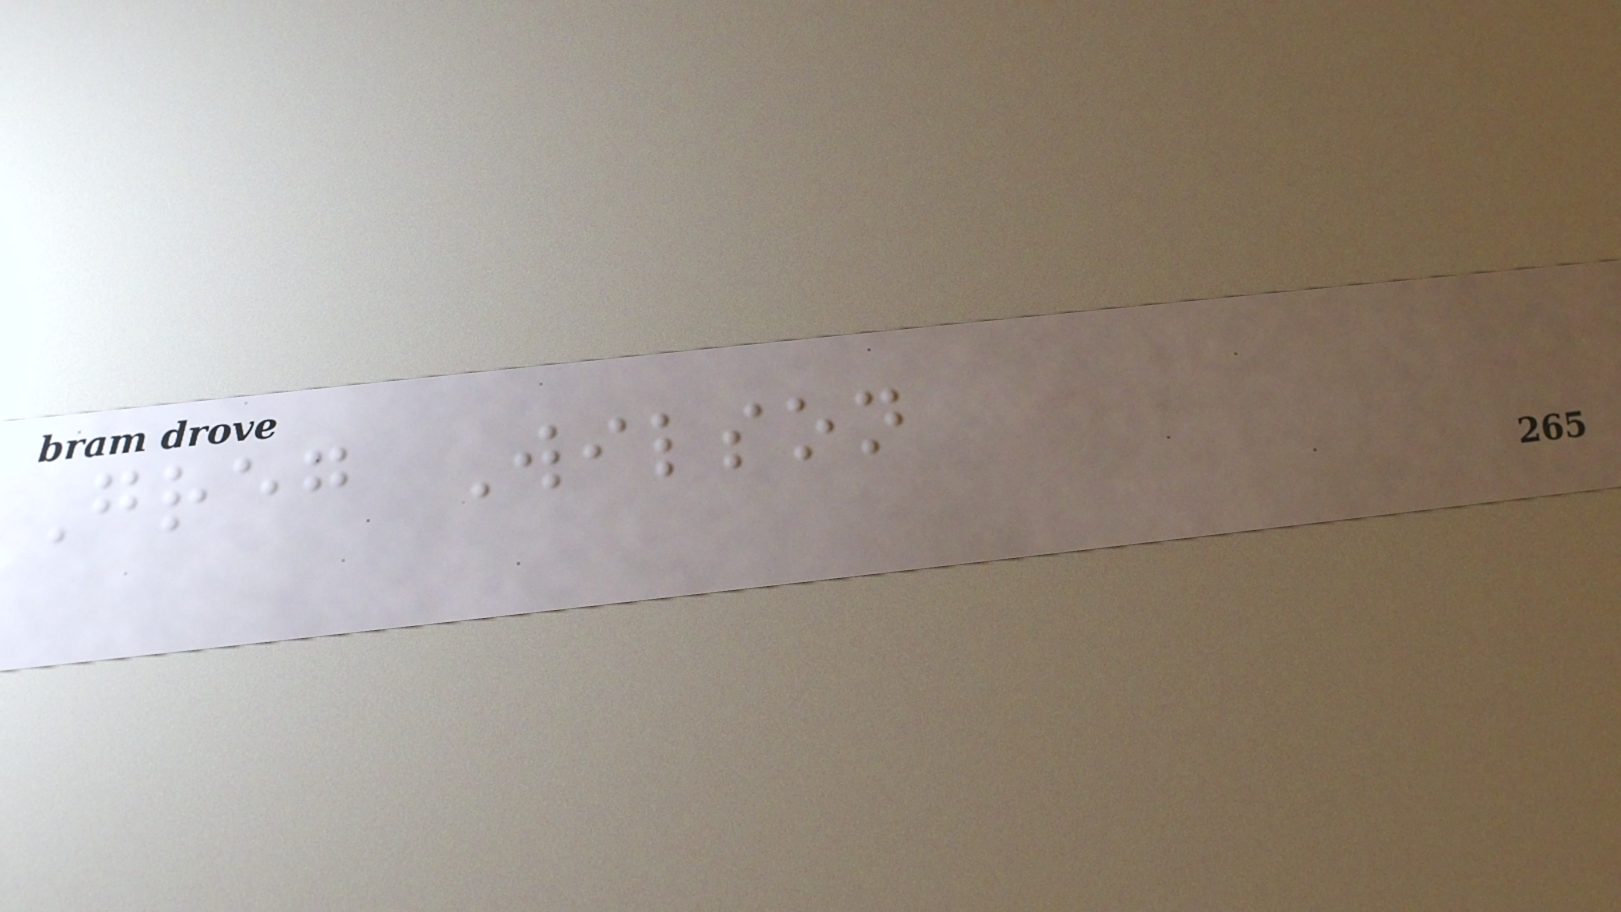Greg Wilson
